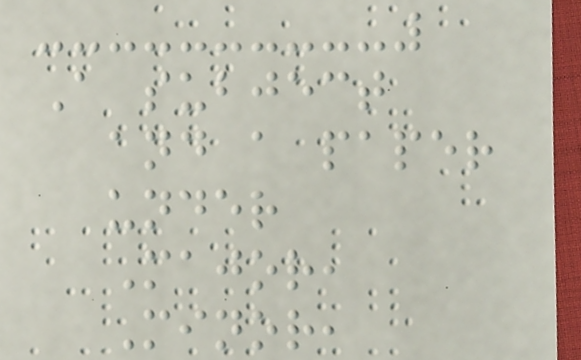A subject
and a paper
under
Major,
Minor,
